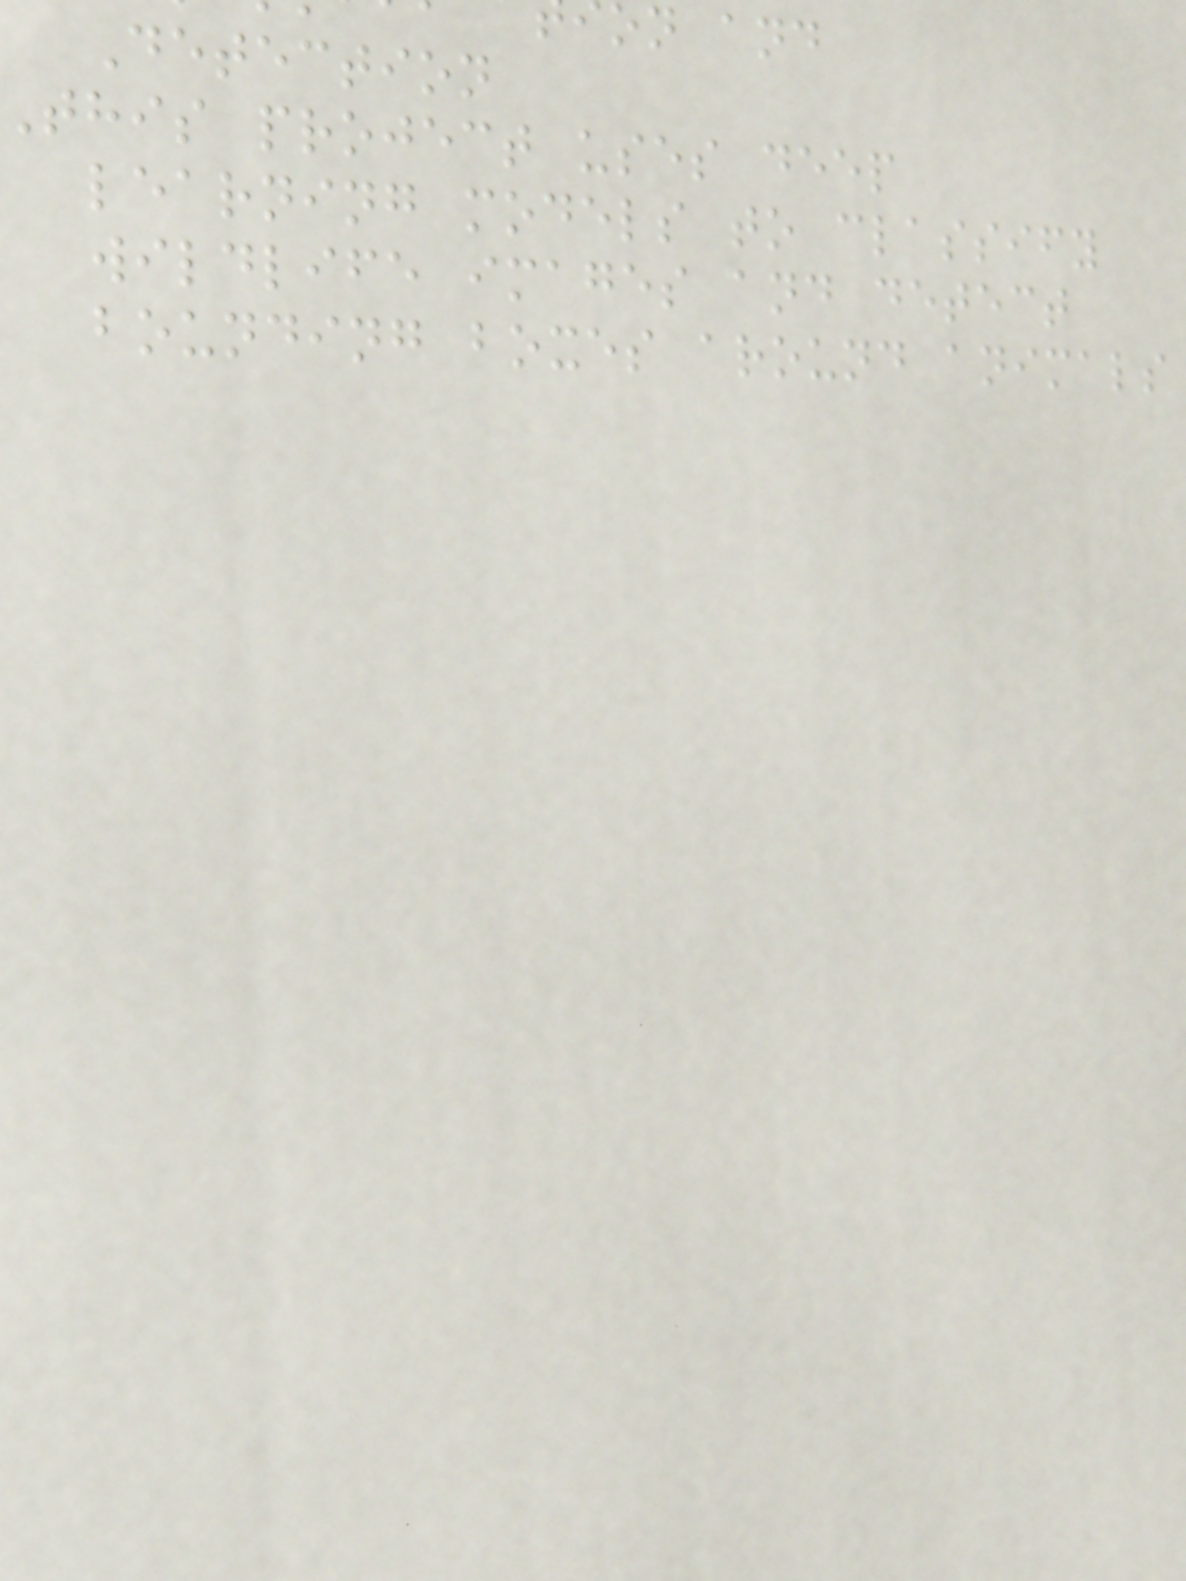on and
Detection
this project uses deep
learning models to classify
wildlife images and detect
bounding boxes around animals
